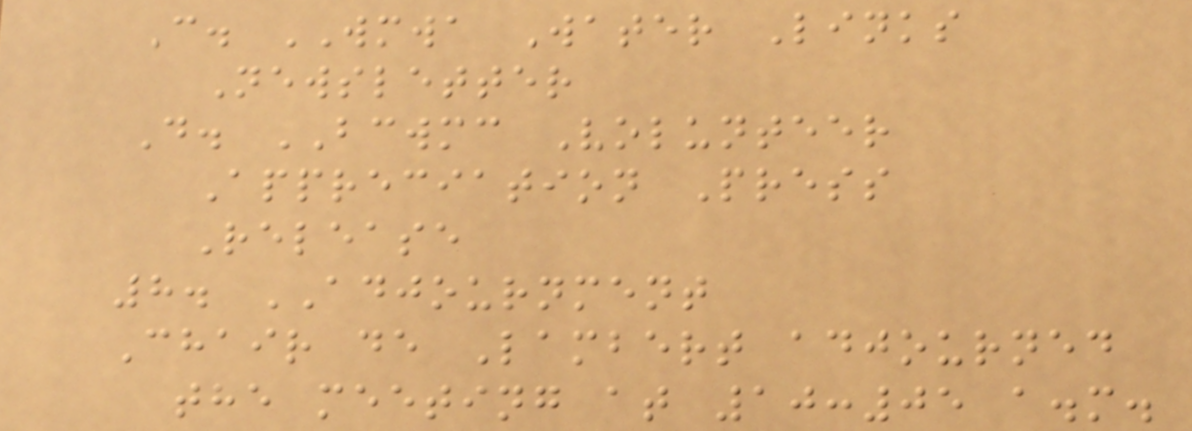C. WMWA Water Links
Newsletter
D. BCWMC Volunteer
Appreciation Press
Release
8. ADJOURNMENT
Chair de Lambert adjourned
the meeting at 10:05 a.m.
